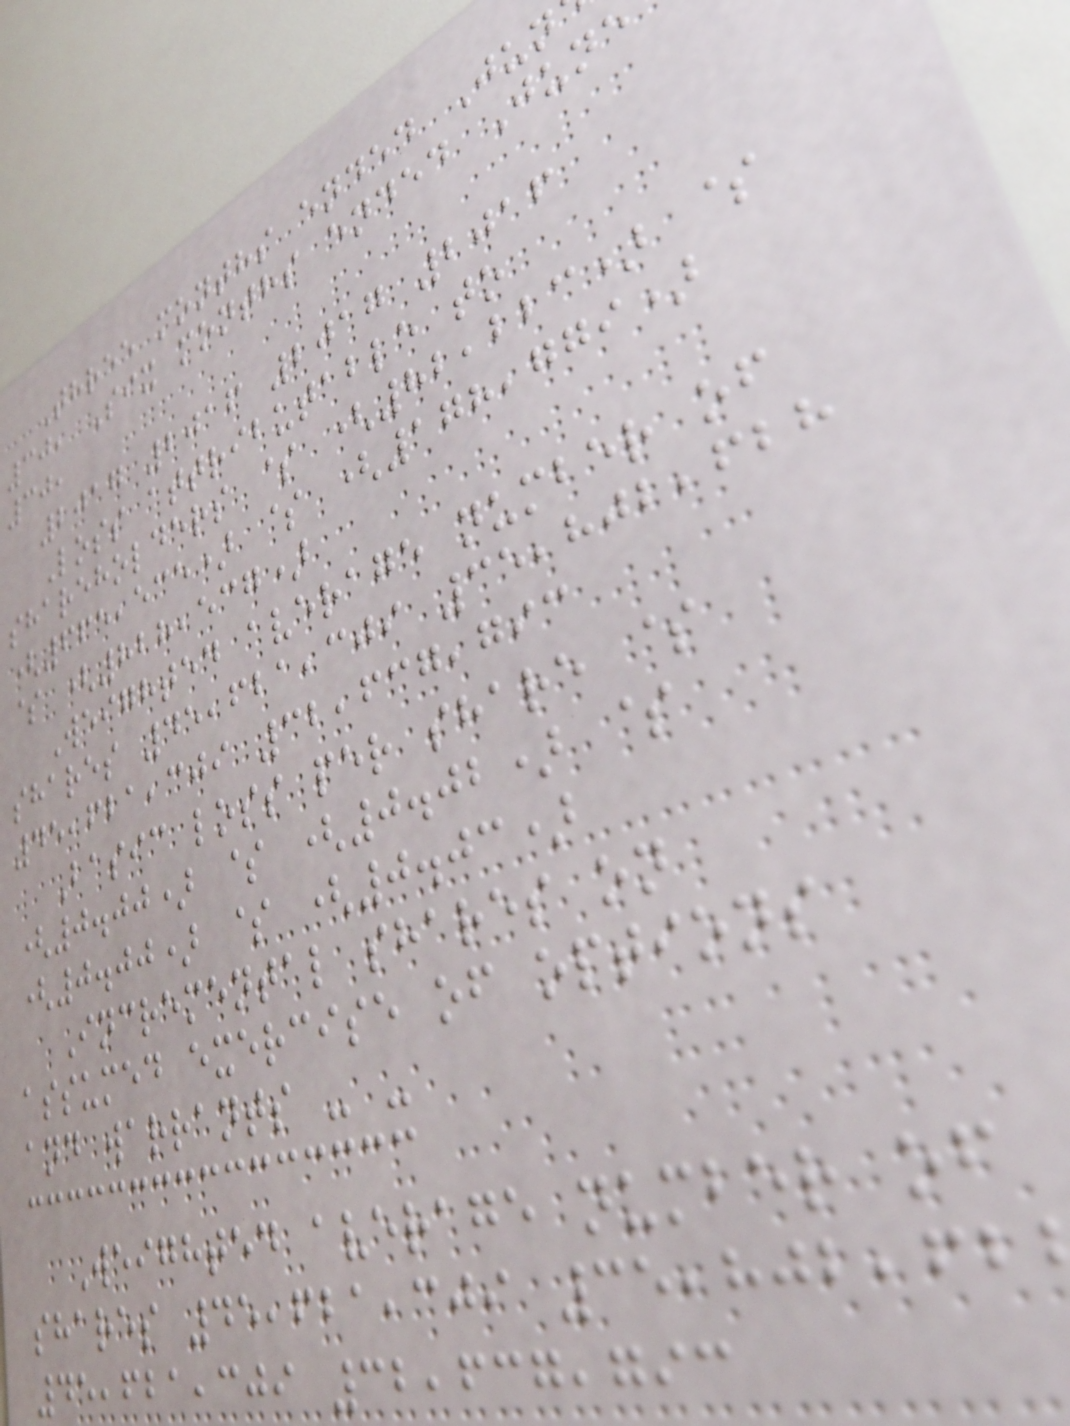Three months ended Jun
30, Six months ended June
30,
2017 2016 2017 2016
Loss attributable to
shareholders $ (82,223) $
(665,535) $ (178,779)
$ (828,537)
Weighted average number of
shares 45,621,309 35,802,628
45,621,309 32,637,793
Basic loss per share $
(0.00) $ (0.02) $
(0.00) $ (0.03)
Incremental shares on
assumed exercise of options
and warrants - -
Weighted average number of
shares 45,621,309 35,802,62
45,621,309 32,637,793
